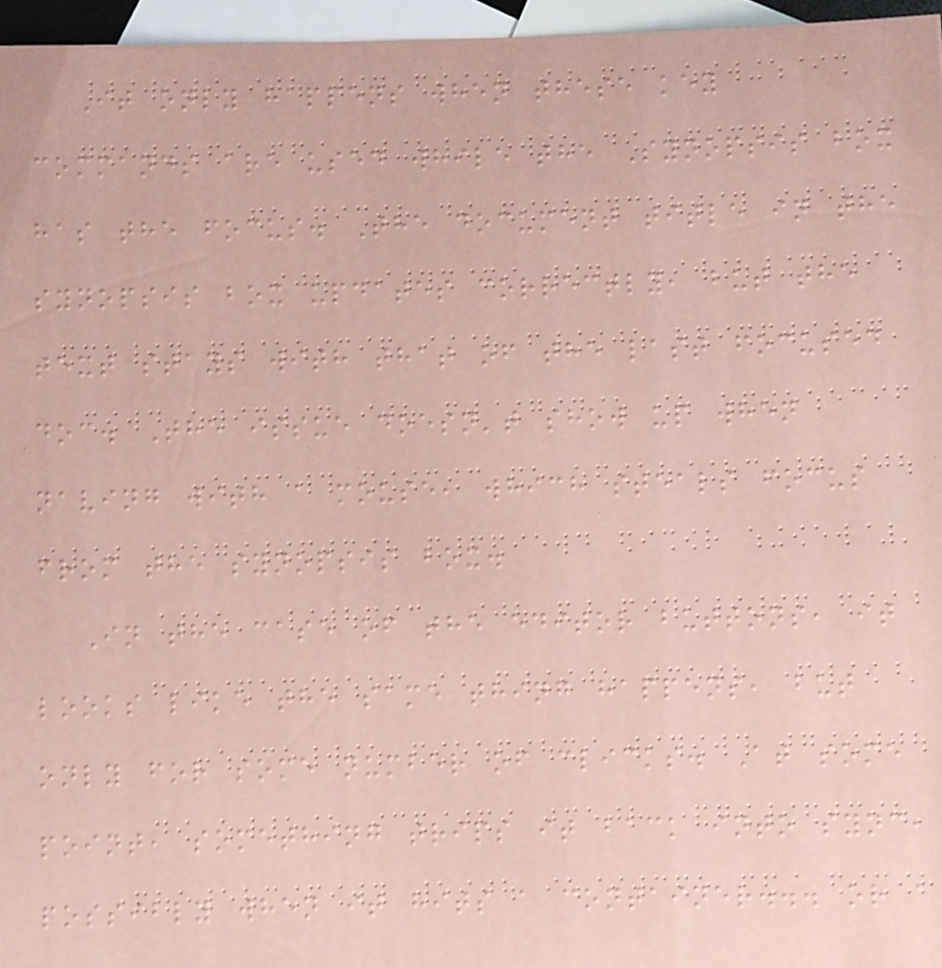It only happens when these key
commands are used while the Synopsis box
has the focus. The document title in the
synopsis box updates correctly, but the
text stays with that of the last focused
doc. The issue doesn't show up when
naving with a mouse, which steals focus
from the synopsis box.
In the case of the editor buttons, it
looks like the same thing happens, but
only for some number of clicks. At some
point, something trips it back into sync,
possibly when it hits a container... or a
